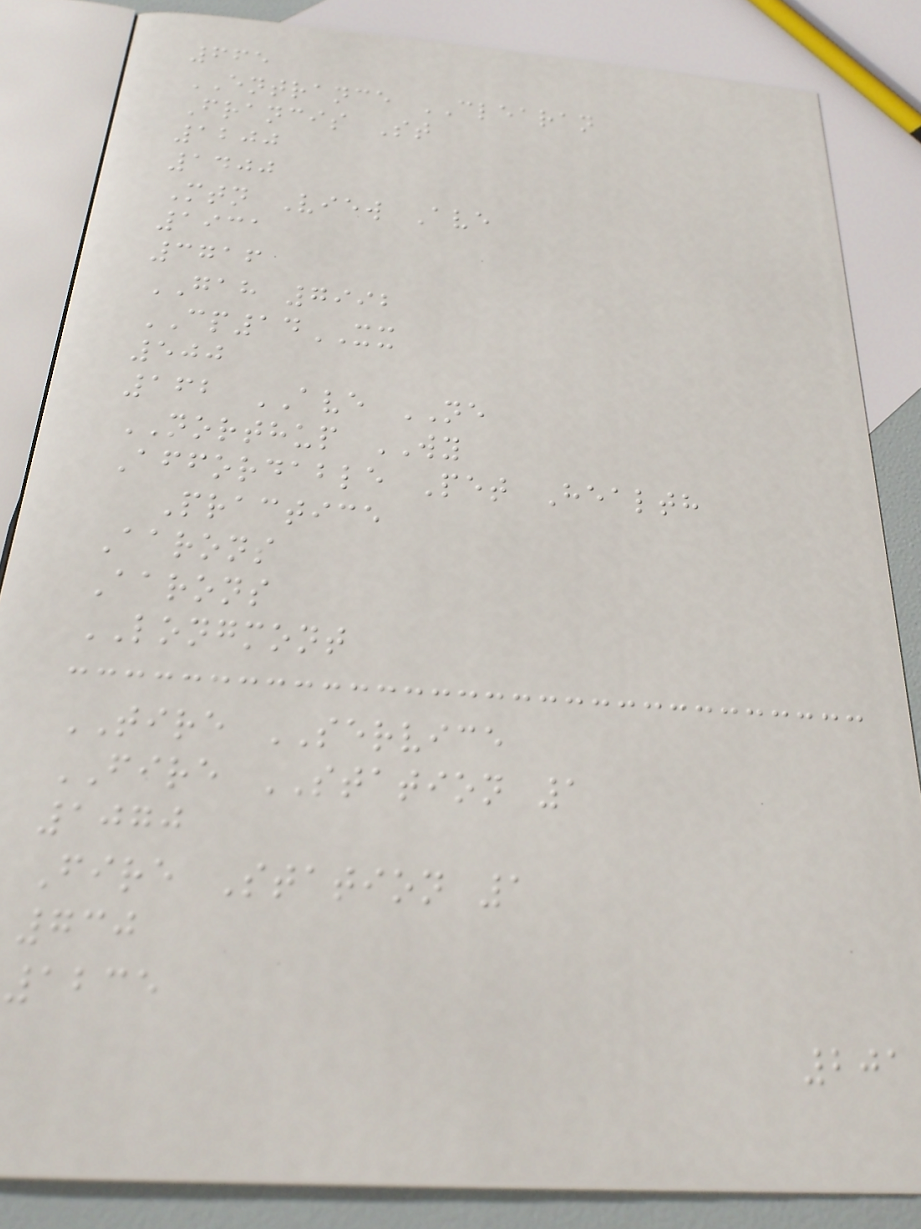665
ENTRANCE CLEARAN
Francis St
1200
1400
Mtn View Ave
1931
3716
GAH 7992
CP14XX
500
162 AVE NE
NORTHUP WY
Affordable Pet Health
Practice
Aarons
Aarons
LONGMONT
TIRE SERVICE
FIRE STATION 1
1070
Fire Station 1
730
1235
201
